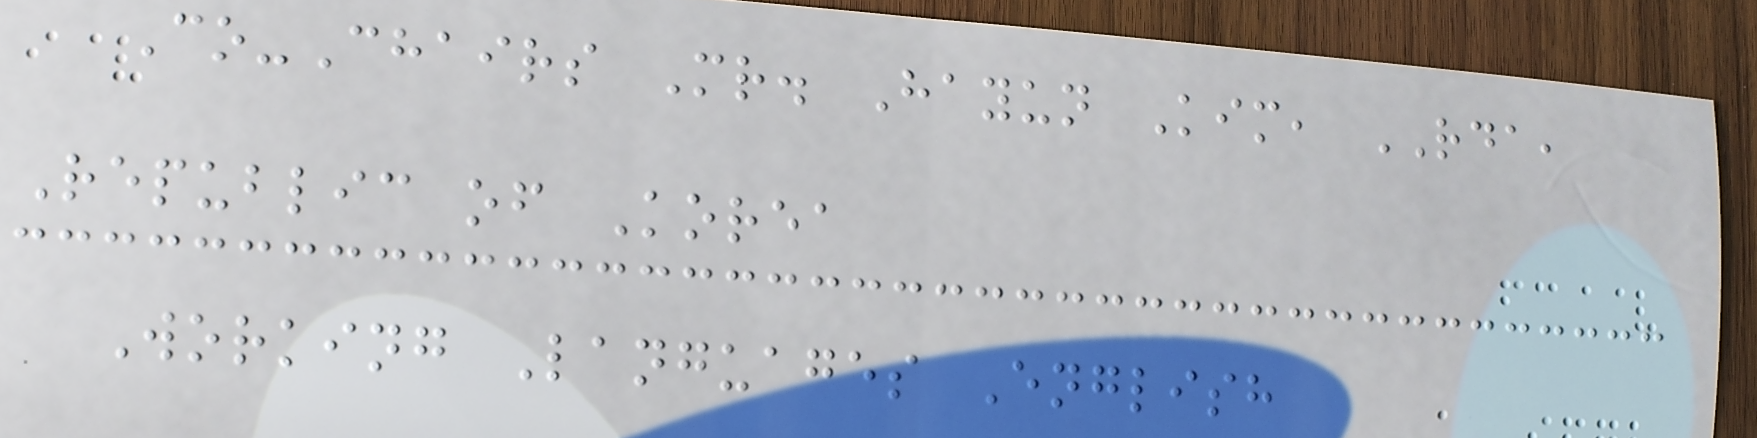Co-Chairs Mr. Hayun Kim, RDA,
Republic of Korea
Working Languages English
